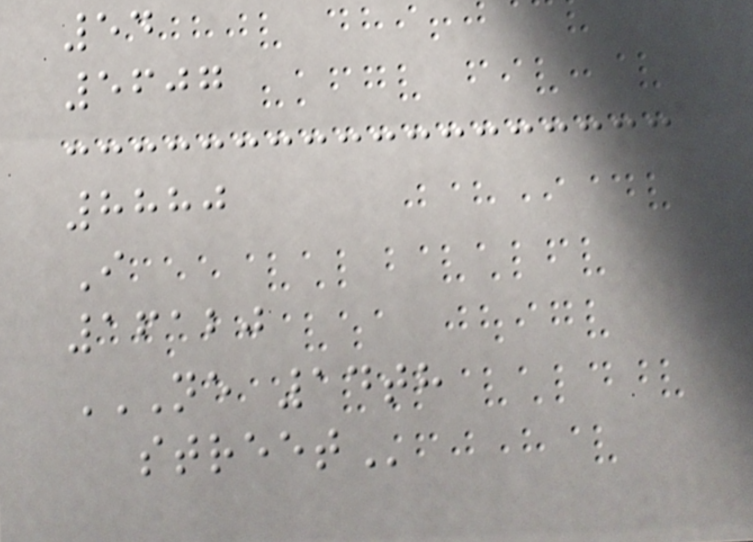54
5607
8880
I
16120
NE 14TH
STREET
